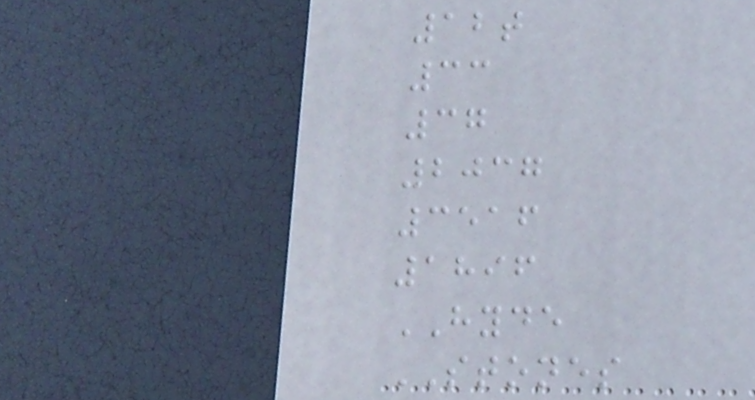12t
33
37
2037
3516
1896
HYDE
STONES
